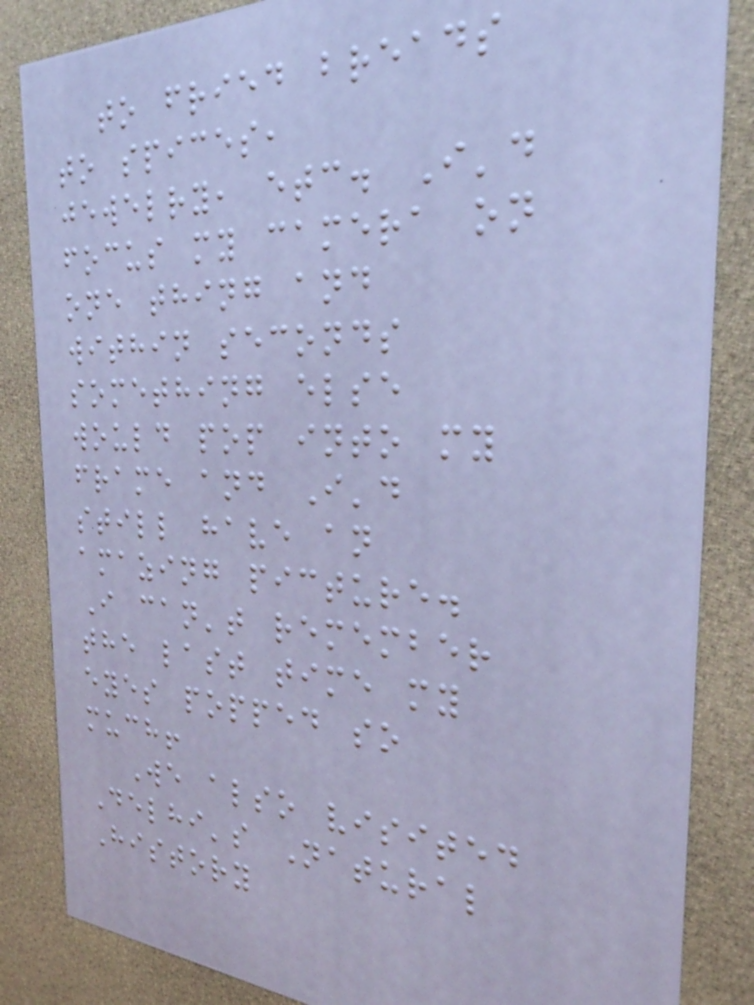to fried breads
to spices,
jewelry, etc. I'd
focus my camera on
one thing and
within seconds
something else
would pop into my
frame and I'd
still have an
amazing picture.
I can't remember
the last time my
eyes popped so
much!
We also visited
Delhi's Natural
History
